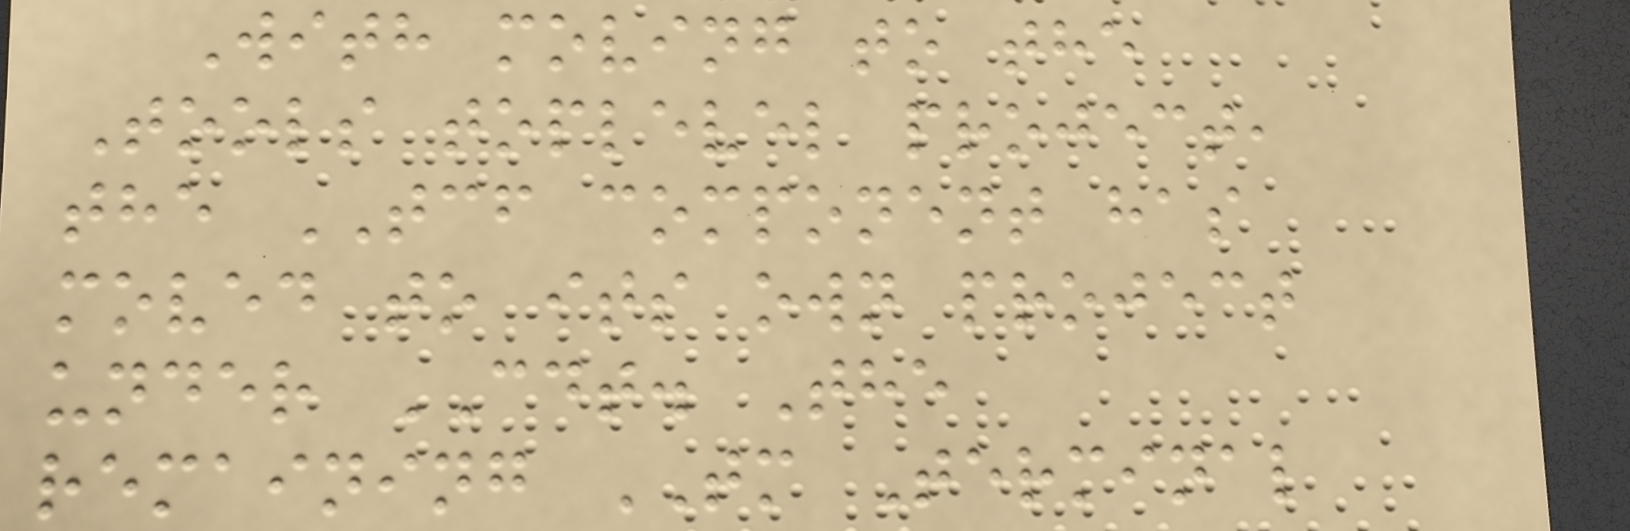With moving to the
Tools toplevel project,
the TCF component has
moved to its own project
under CDT. The
remaining TM Terminal
